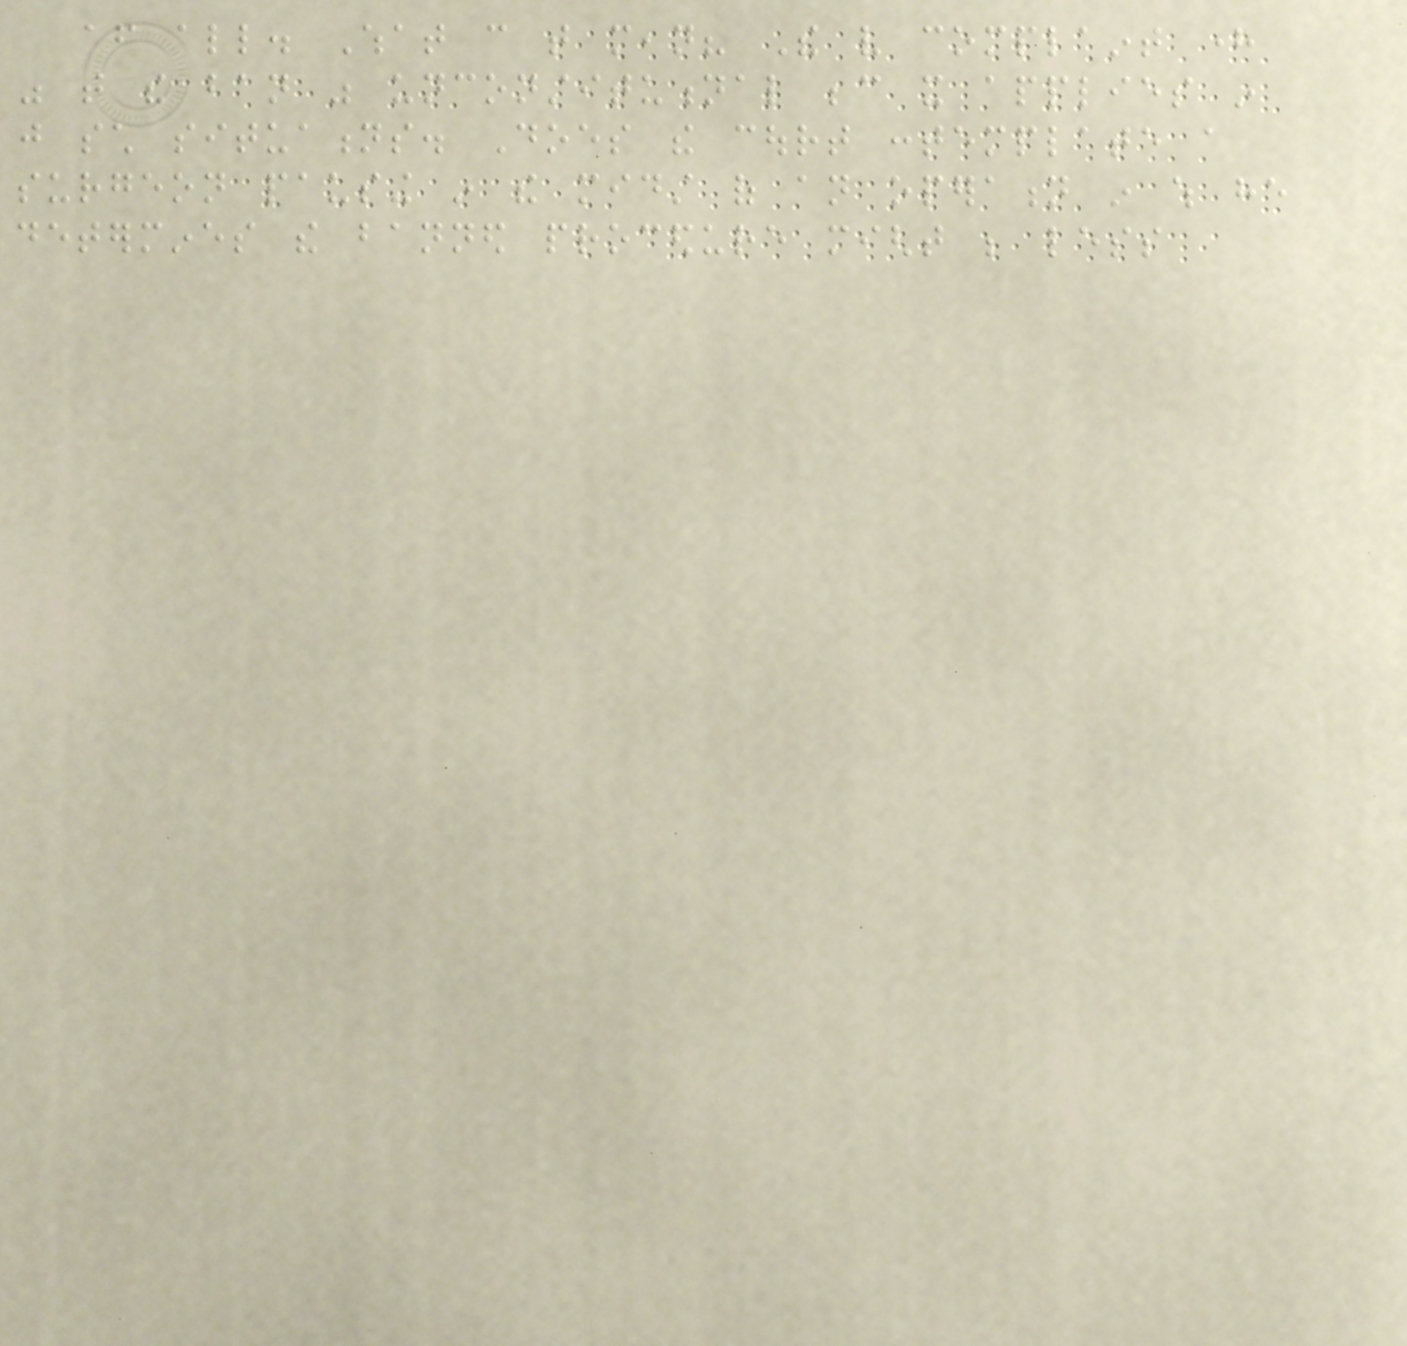after all. What can that mean? The very complaint here
was that the ban was unconstitutional because it applies in
just such situations. Does the court contemplate a
surgeon pausing in the midst of an operation in which he
determines the banned procedure might be less
